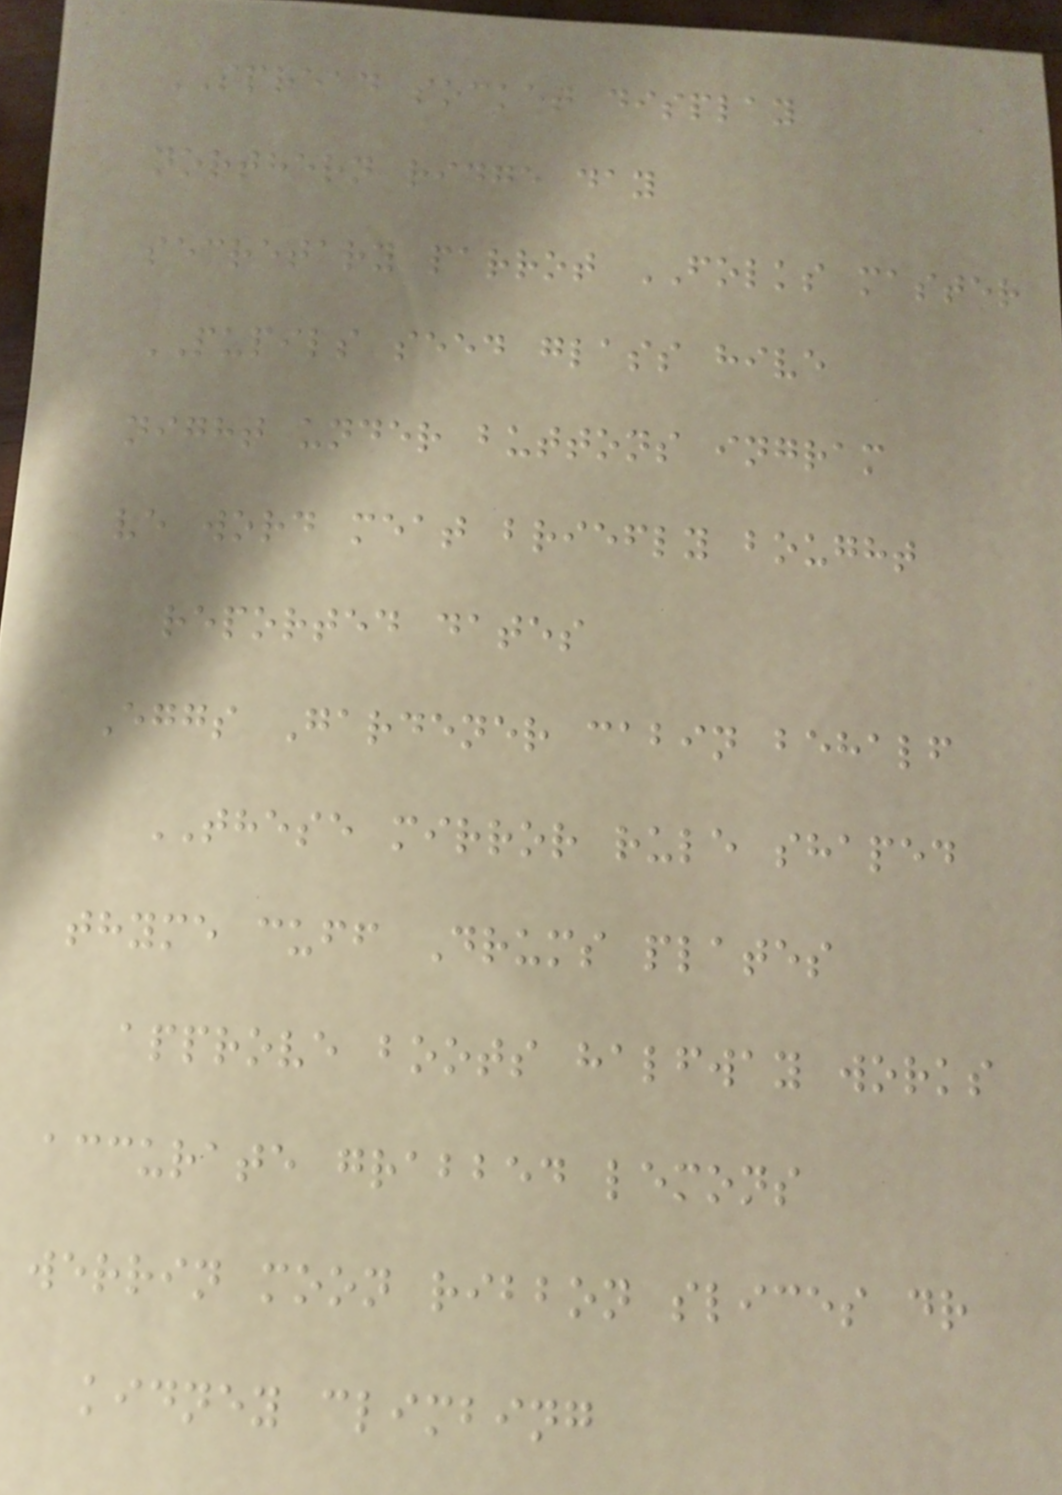SPREAD socket display
northern ridge day
secretary parrot FOLKS master
PUPILS seed glass hive
night under buttons ingram
ve word meat briefly bought
reported dates
Eggs Gardener cabin behalf
THESE mirror rule shaped
thyme cuff Drums plates
approve boots halfway works
accurate grabbed lemons
werrin moon ribbon slices dr
kidney climbing
